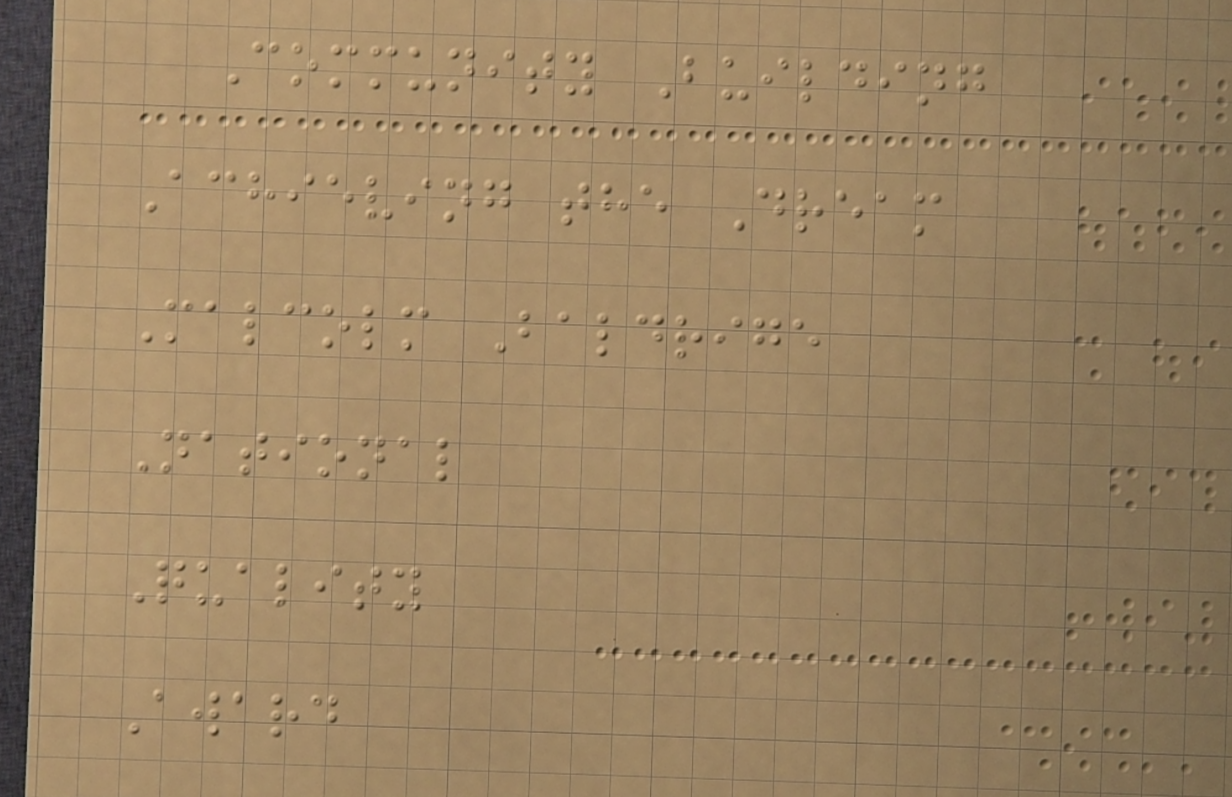Community Building
Achieving the Dream
Malcolm Baldrige
National
Quality
Award
